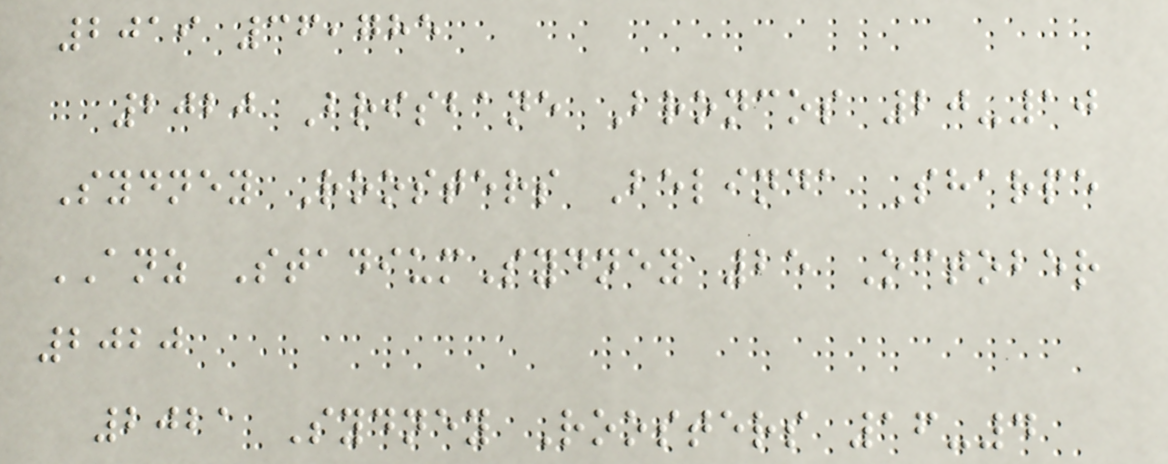2019 36,785
2020 Brisbane Broncos 20-10
Sydney Roosters Belinda Sharpe
ANZ StadiumSydney 25 October
2020
2021 Sydney Roosters 16-4
